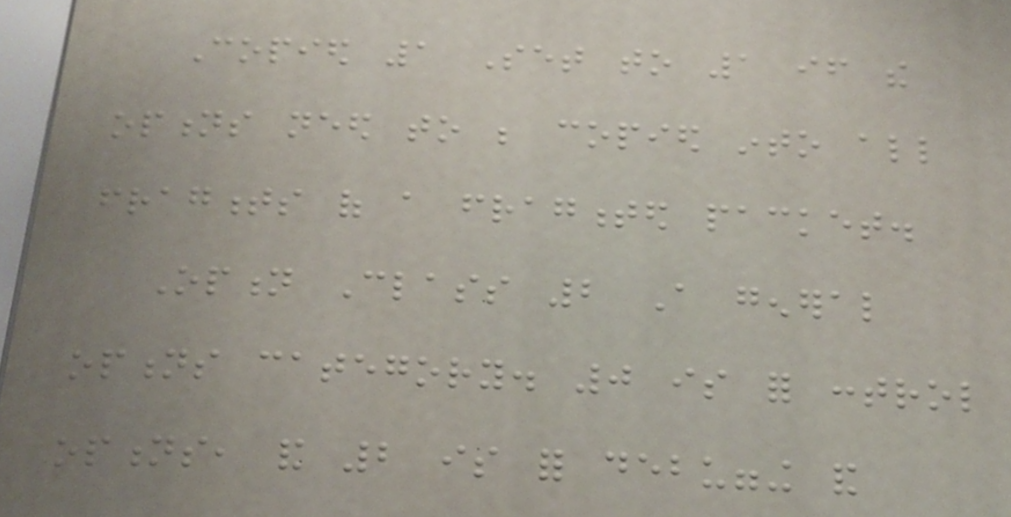Copied 1 Set to 1 if the
options need to be copied into all
fragments of a fragmented packet.
Option Class 2 A general
options category. 0 is for control
options, and 2 is for debugging and
